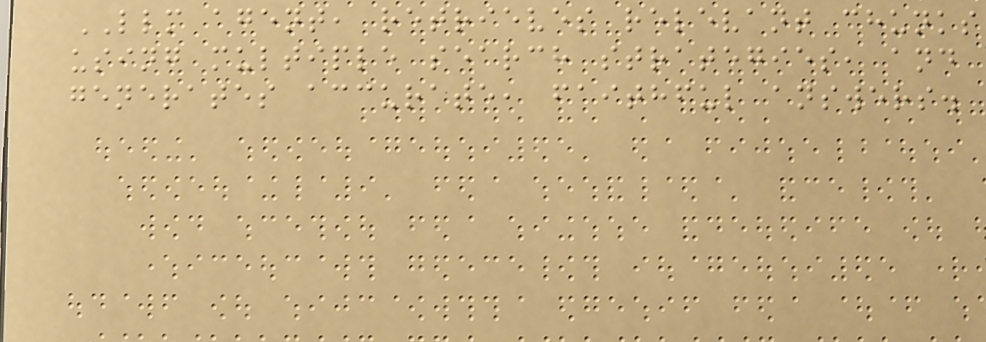LLM agent, retrieves relevant chunks
using multiple search strategies, and
generates accurate, faithful answers.
